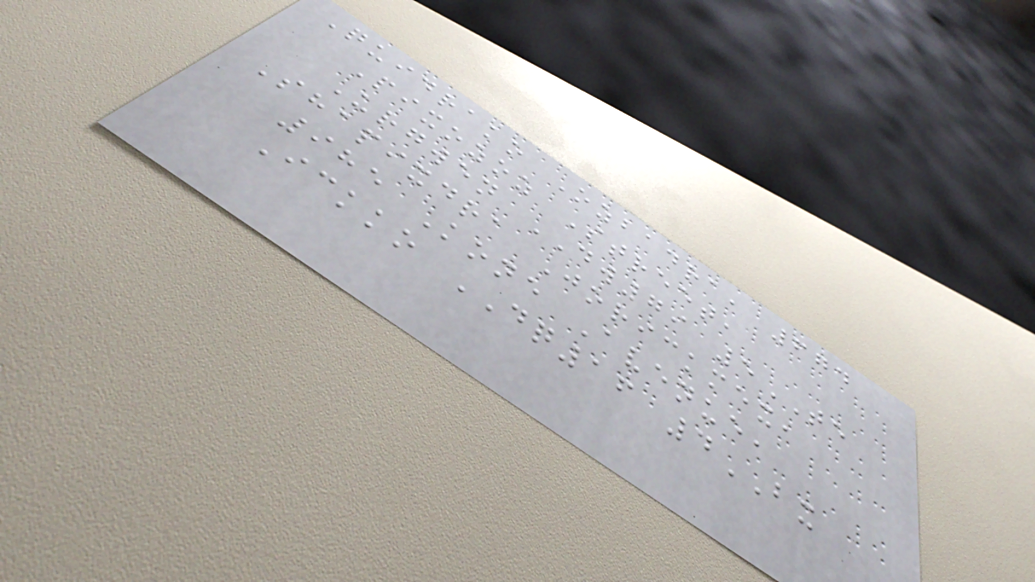Quidrako Ozbadra, 674
Pixozoz Street,
Urgwen DW79 5TE
Shapixdra Jorickmex,
985 Kone Avenue,
Ickko DQ16 4BX
